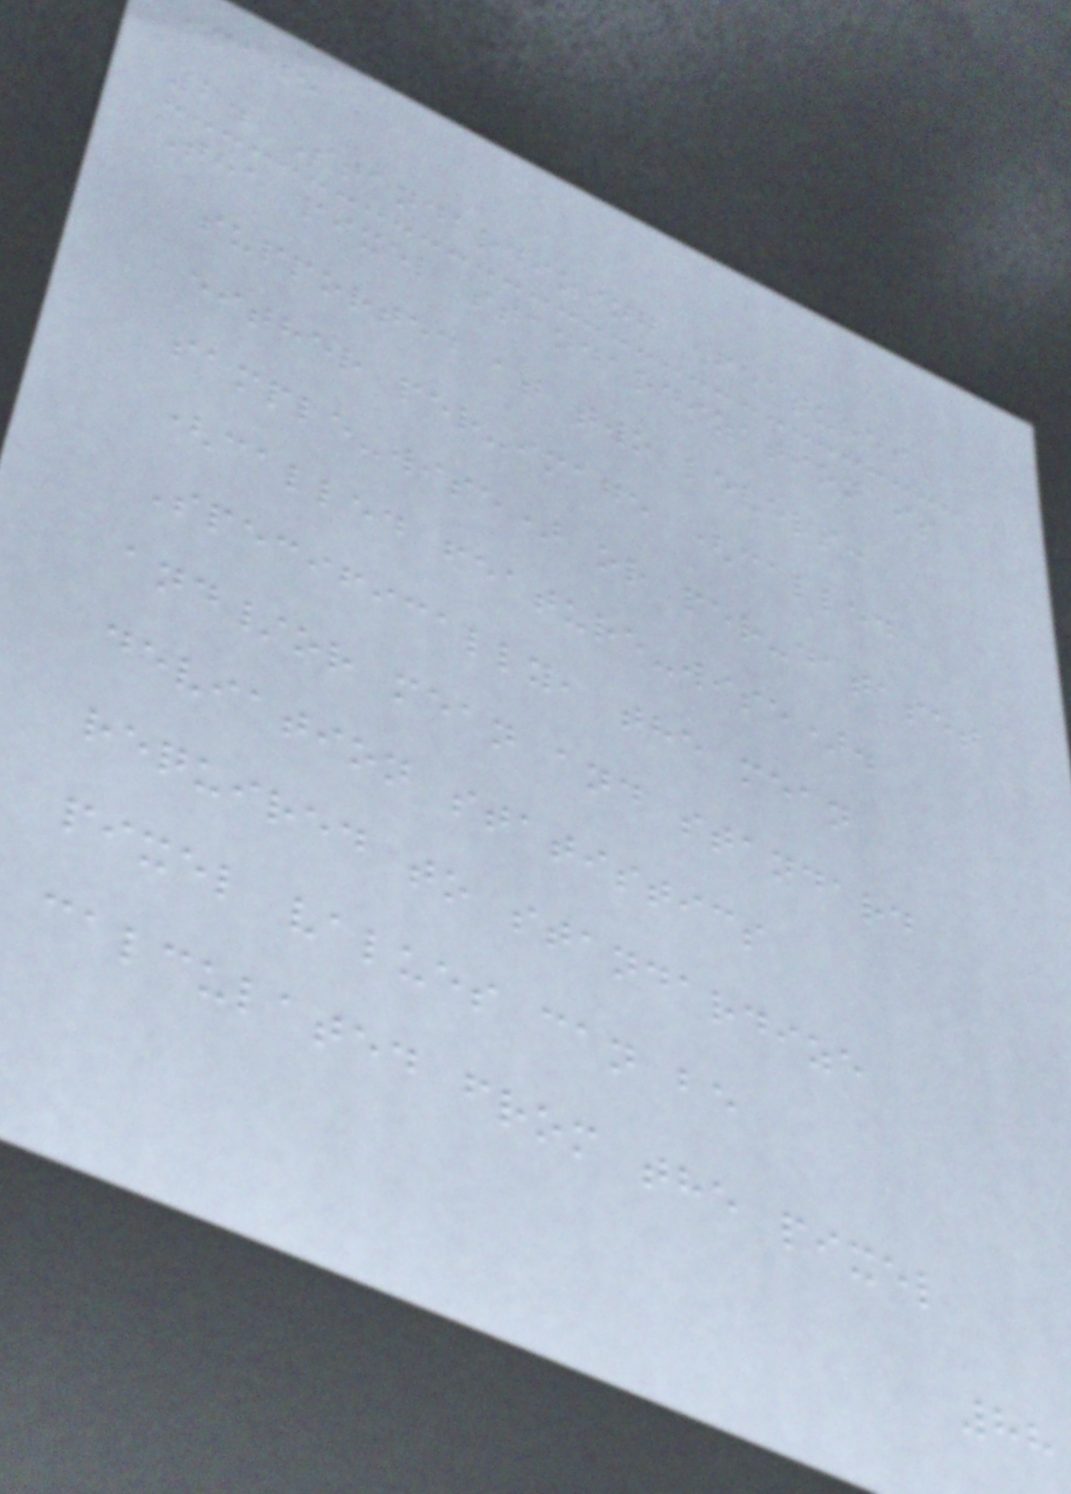image
2. Standardizing Features
The pixel standardization is
supported at two levels:
either per-image (called
sample-wise) or per-dataset
(called feature-wise).
Specifically, the mean
and/or mean and standard
deviation statistics
required to standardize
pixel values can be
calculated from the pixel
88
